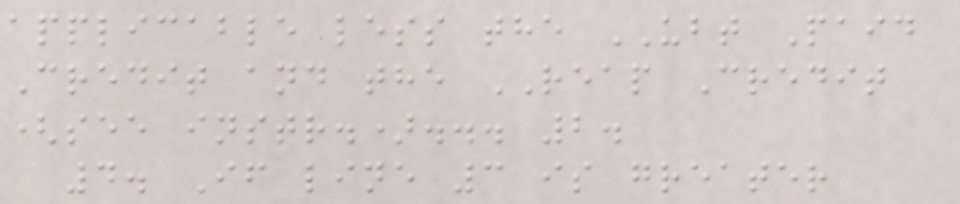applicable less the UBT Paid
Credit and the REAP Credit
(see instr.)... 2.
4. If line 3 is greater
